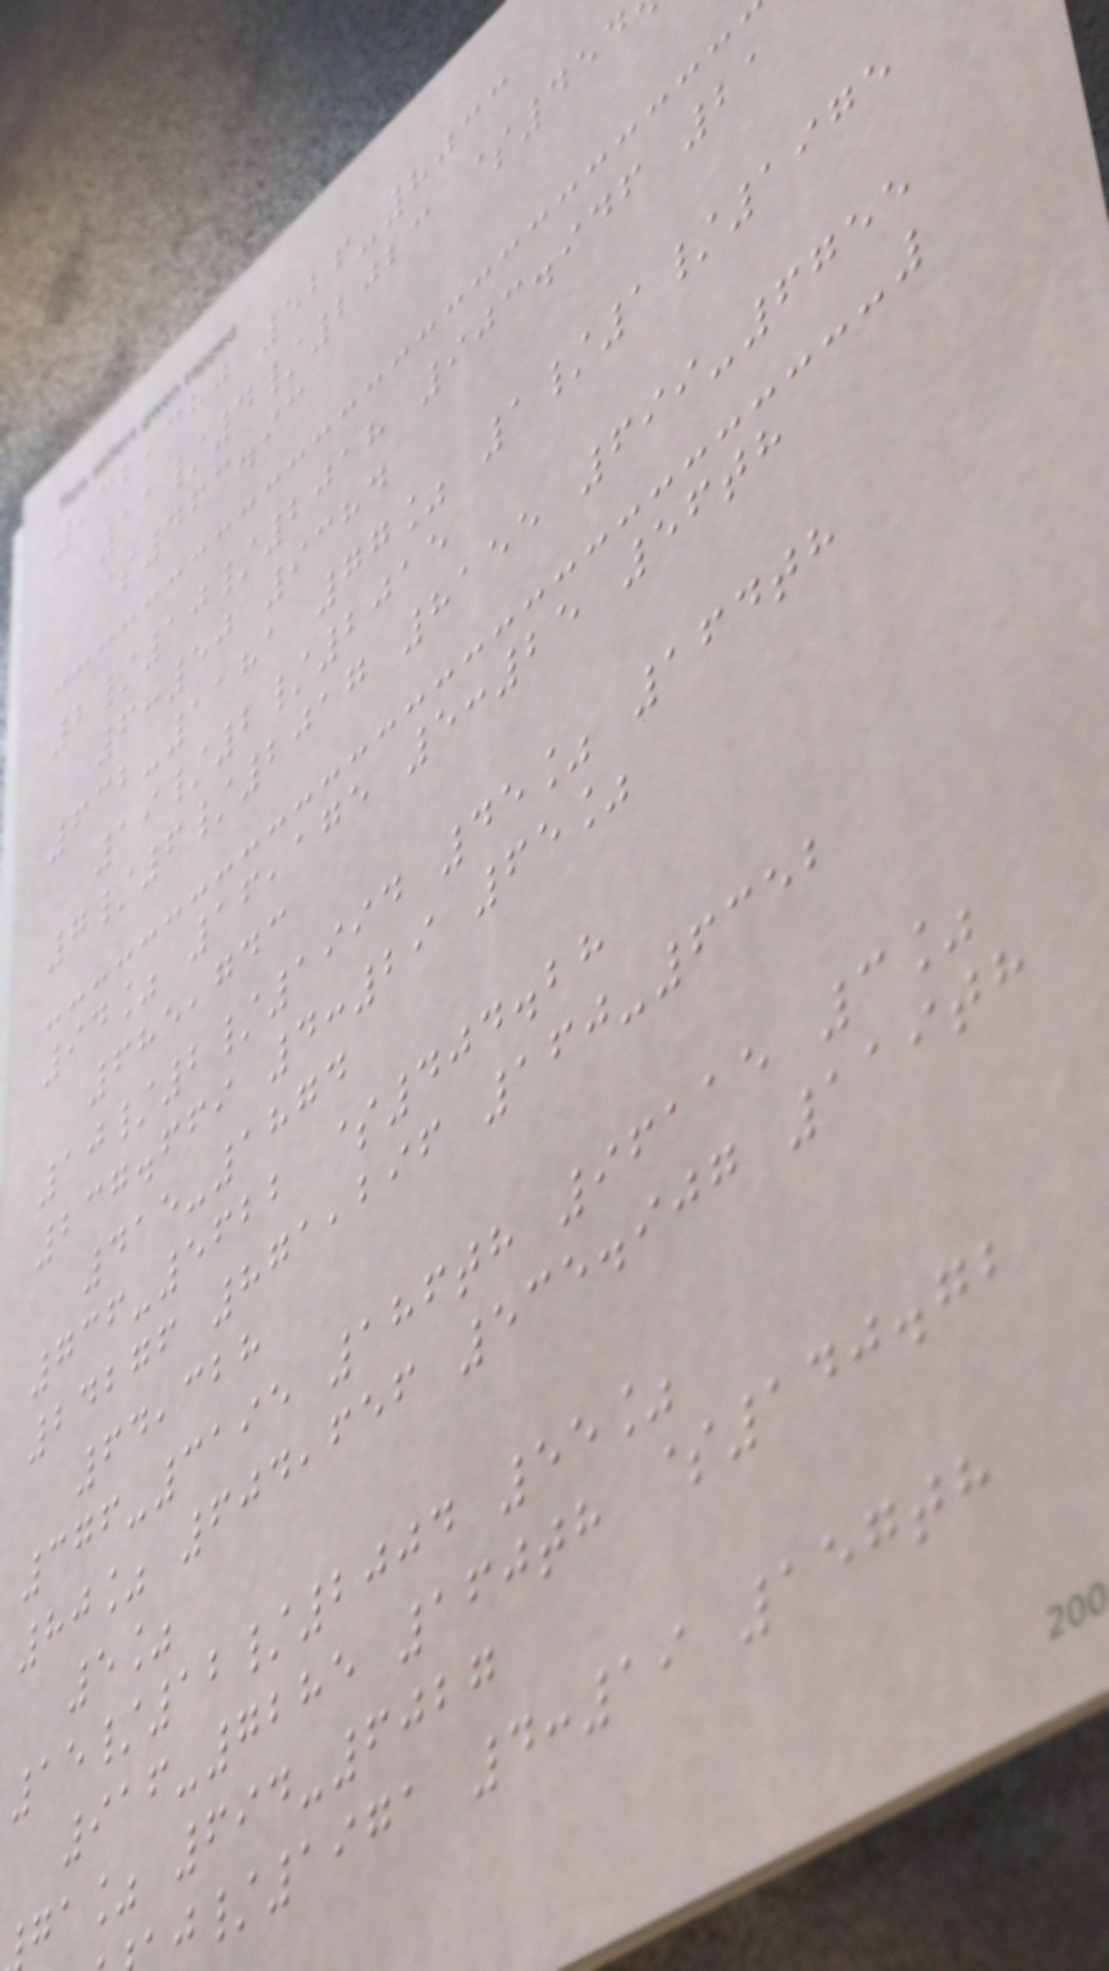932,380 526-8033
11/4/2023 $454
$463.93
2/10/2018 903.946 21
6:50 9384
632-1181 77% 1/1/1975
19/2/2015
7/6/2017 8155 699-6755
94% 16,175 5:25 56th
685,743
10/2/1994 45% 164th
237.669 4:29 65%
415-1874
736-5622 $404.28
24276 871,296 160-6352
64,328
376-3195 186th 96115 3%
80% 604,656 535.907 119th
5%
15/12/2004 55%
916-7285 160th $140.72
ga% 694-6027
/1971 4:19 157th
